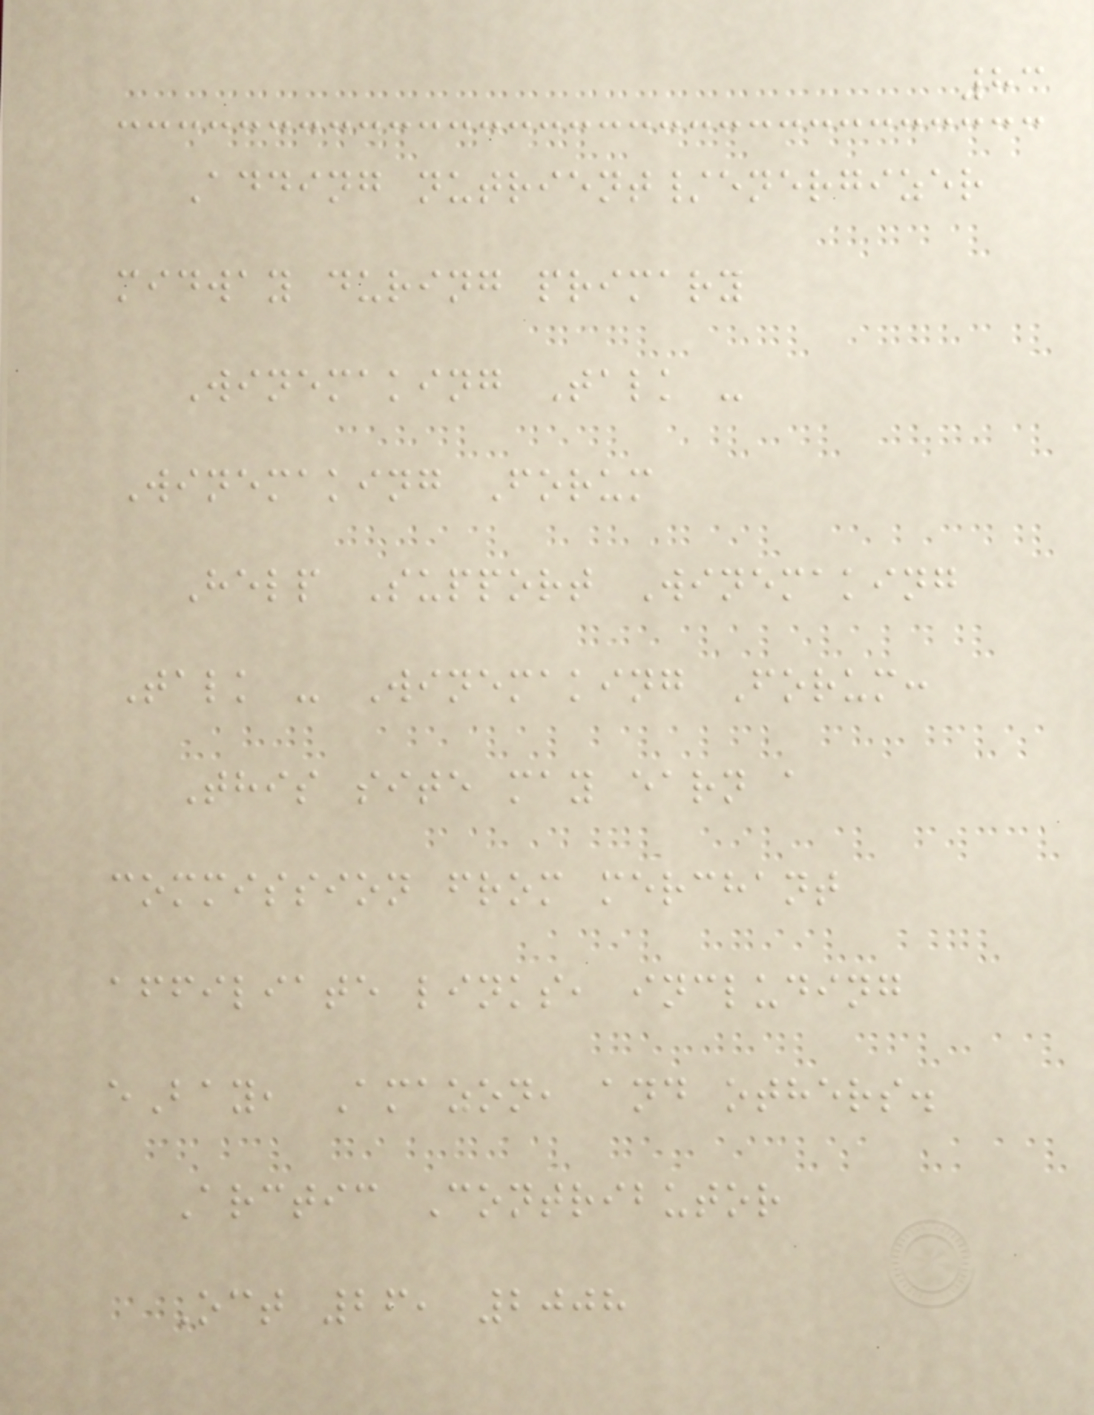83
Adding nutrient/energizer
midway during primary
Winemaking Talk -
Winemaking Forum
Help Support Winemaking
Talk - Winemaking Forum:
This site may earn a
commission from merchant
affiliate links, including
eBay, Amazon, and others.
Arctic Contributor
Oct 26, 2008
